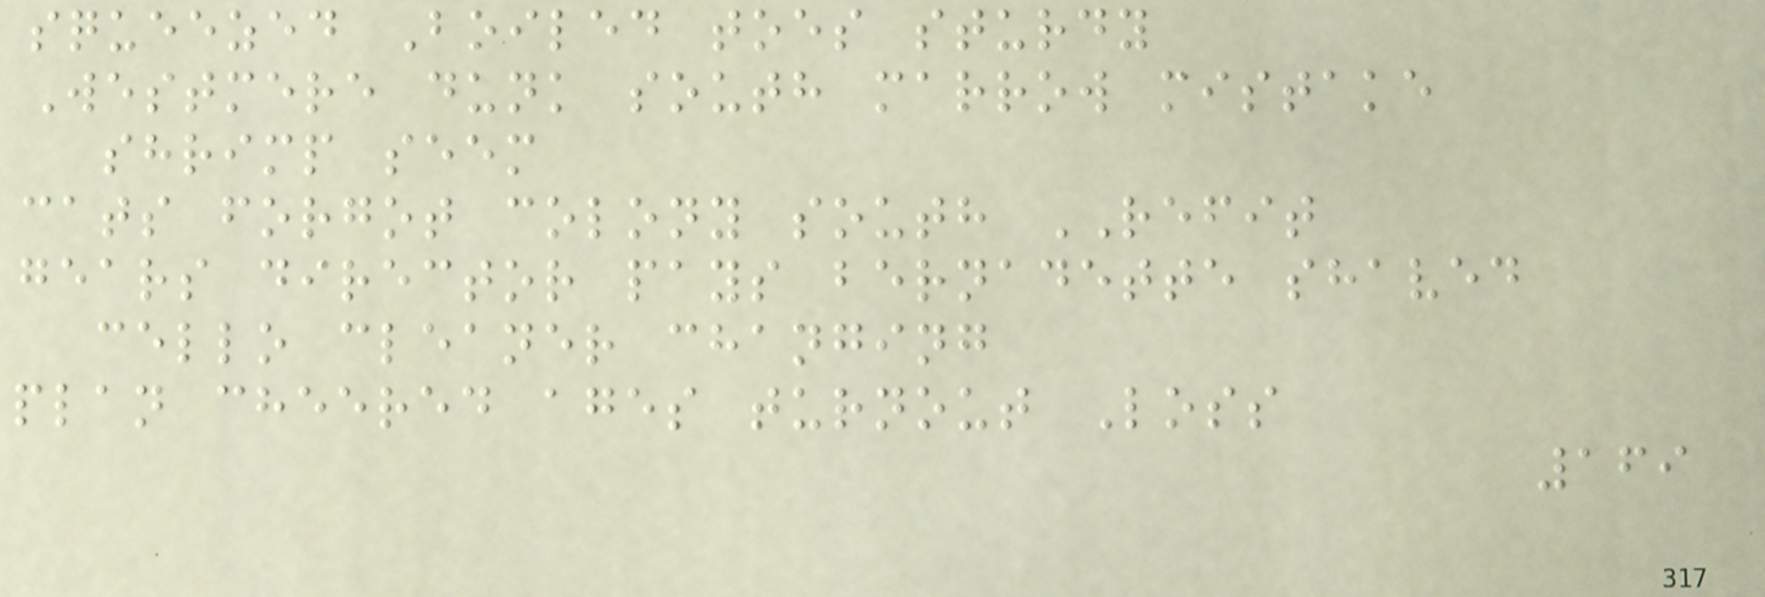squeezed Boiled toes sturdy
Westmere dunk south marrow mistake
shrimp seem
cats forgot colony south REFIT
gears director pays bernadette shaved
cello cleaner changing
plan cheered ages turnout Loss
169
